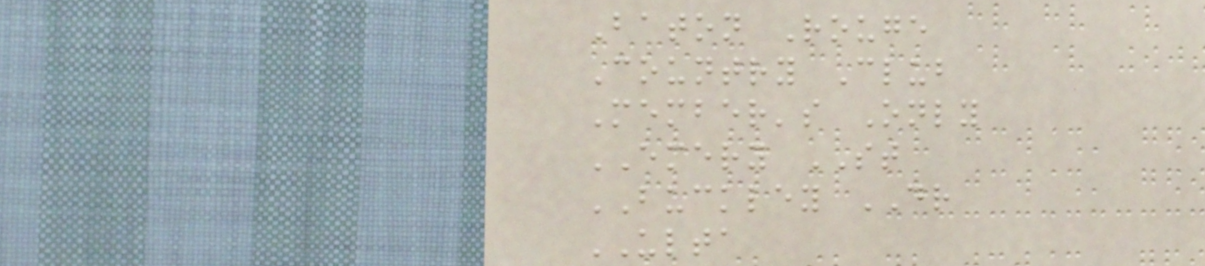Baton Rouge
Country Club
Member's Only
EMERY ST
BUCKLEY DR
ULTA
